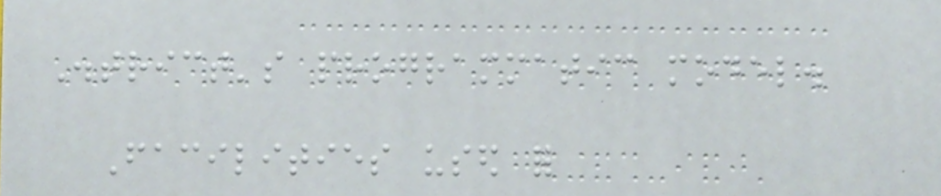District's programmatic model.
Facilities used for
